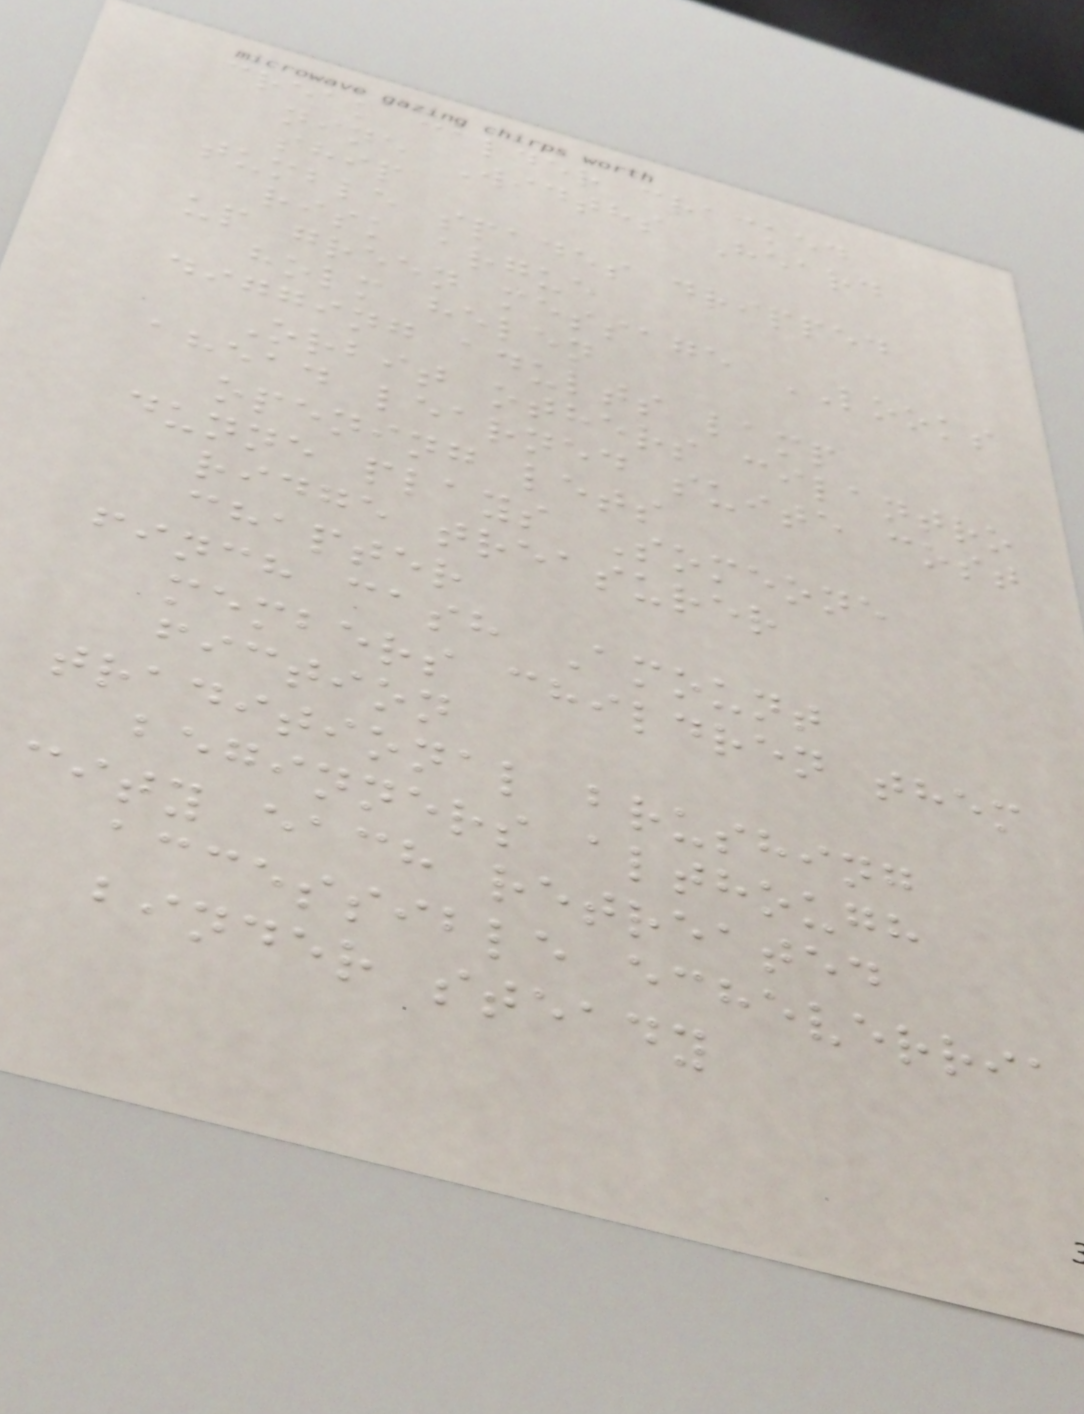creak calder cracked
nine Widths Heard
ship
tumble spades dripped
risk argue
up green message LOOKS
holm helen
digging adults lamp
Orbit others cilantro
ahead learned suite cost
opening lets
dunne plays Someone
ridge treasurer
chapter
finch cash Amount
members children them
fiction
traditional brushing
beginners although
city each retreated
accessible echeverria
binder steady
